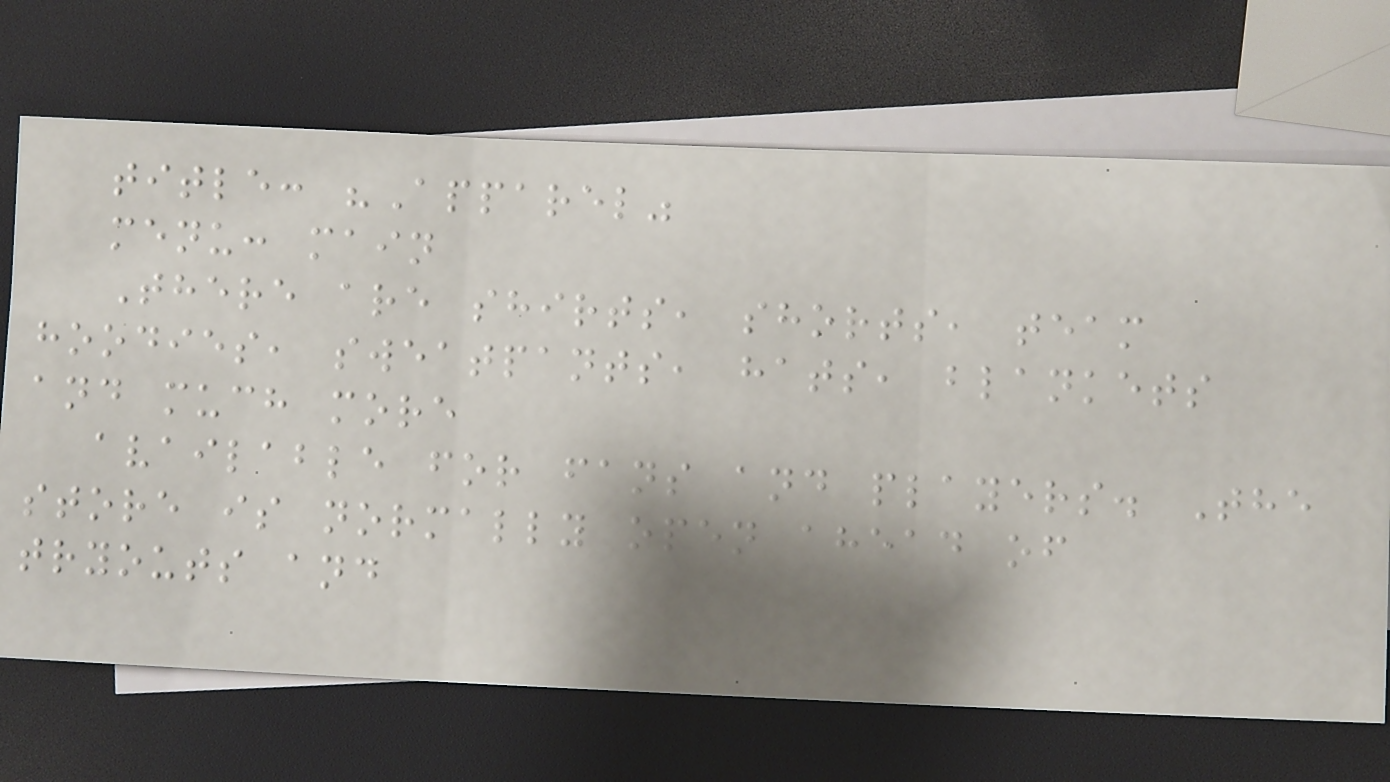title: "Apparel"
menu: main
There are shirts, shorts, team
hoodies, sweatpants, hats, blankets
and much more
available for fans and players. The
store is normally open ahead of
tryouts and
